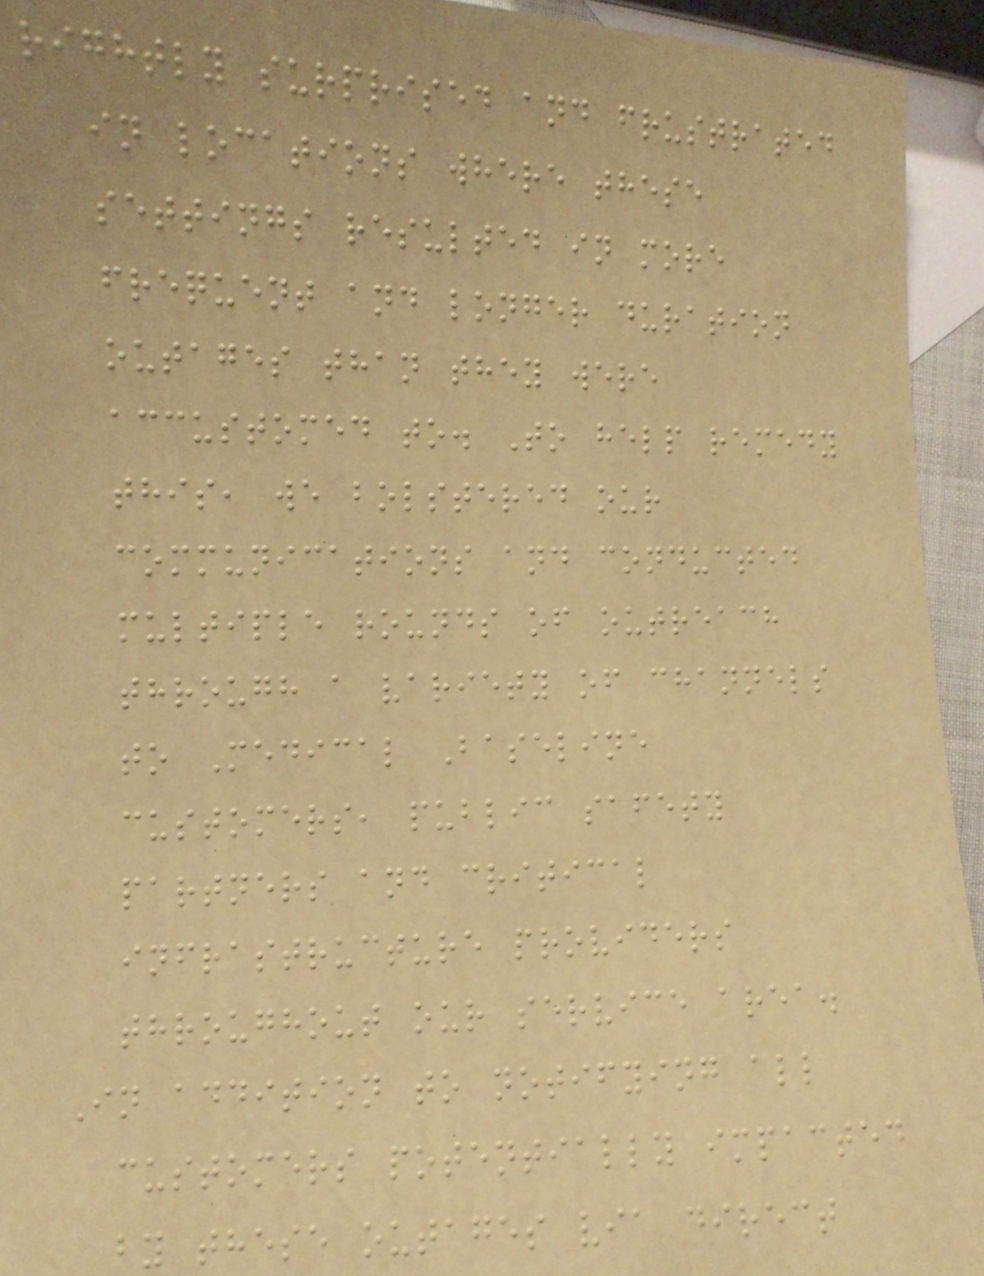rightly surprised and frustrated
in locations where these
settings resulted in more
frequent and longer duration
outages than they were
accustomed to. To help remedy
this, we bolstered our
communications and conducted
multiple rounds of outreach
through a variety of channels
to Medical Baseline
customers, public safety
partners and critical
infrastructure providers
throughout our service area.
In addition to notifying all
customers potentially impacted
by these outages via direct
